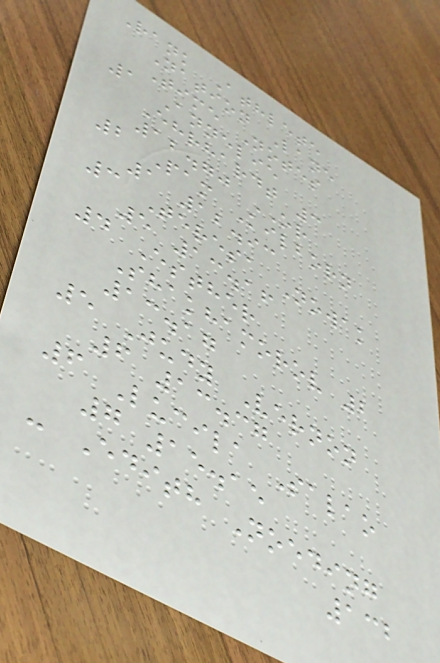Rank Athlete
Nation Lane
Time Notes
1 Annelie
Ehrhardt 3
12.70 OR
2 Pam Kilborn
1 12.93
3 Teresa Nowak
5 13.16
4 Esther
Shakhamorov 2
13.17
5 Judy Vernon
6 13.37
6 Lucila Salao
7 15.15
- Edith Noeding
132
